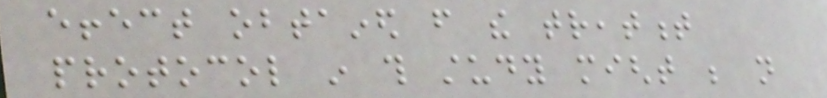effect obtained from the treatment
protocol in this study might be not
